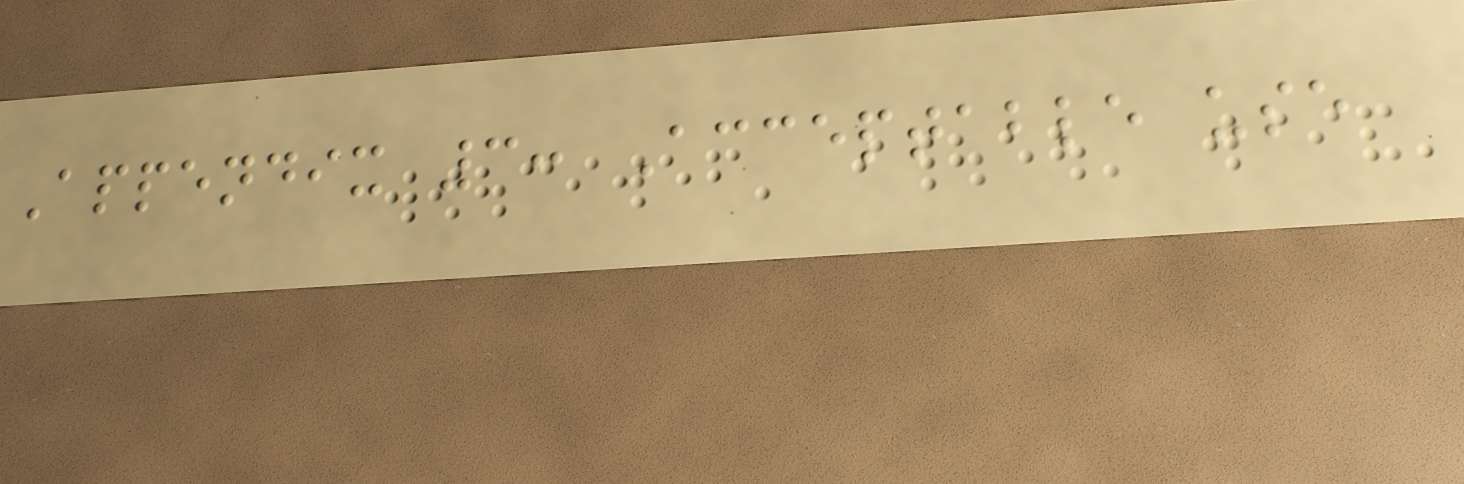Appendix 3: Acceptable use
